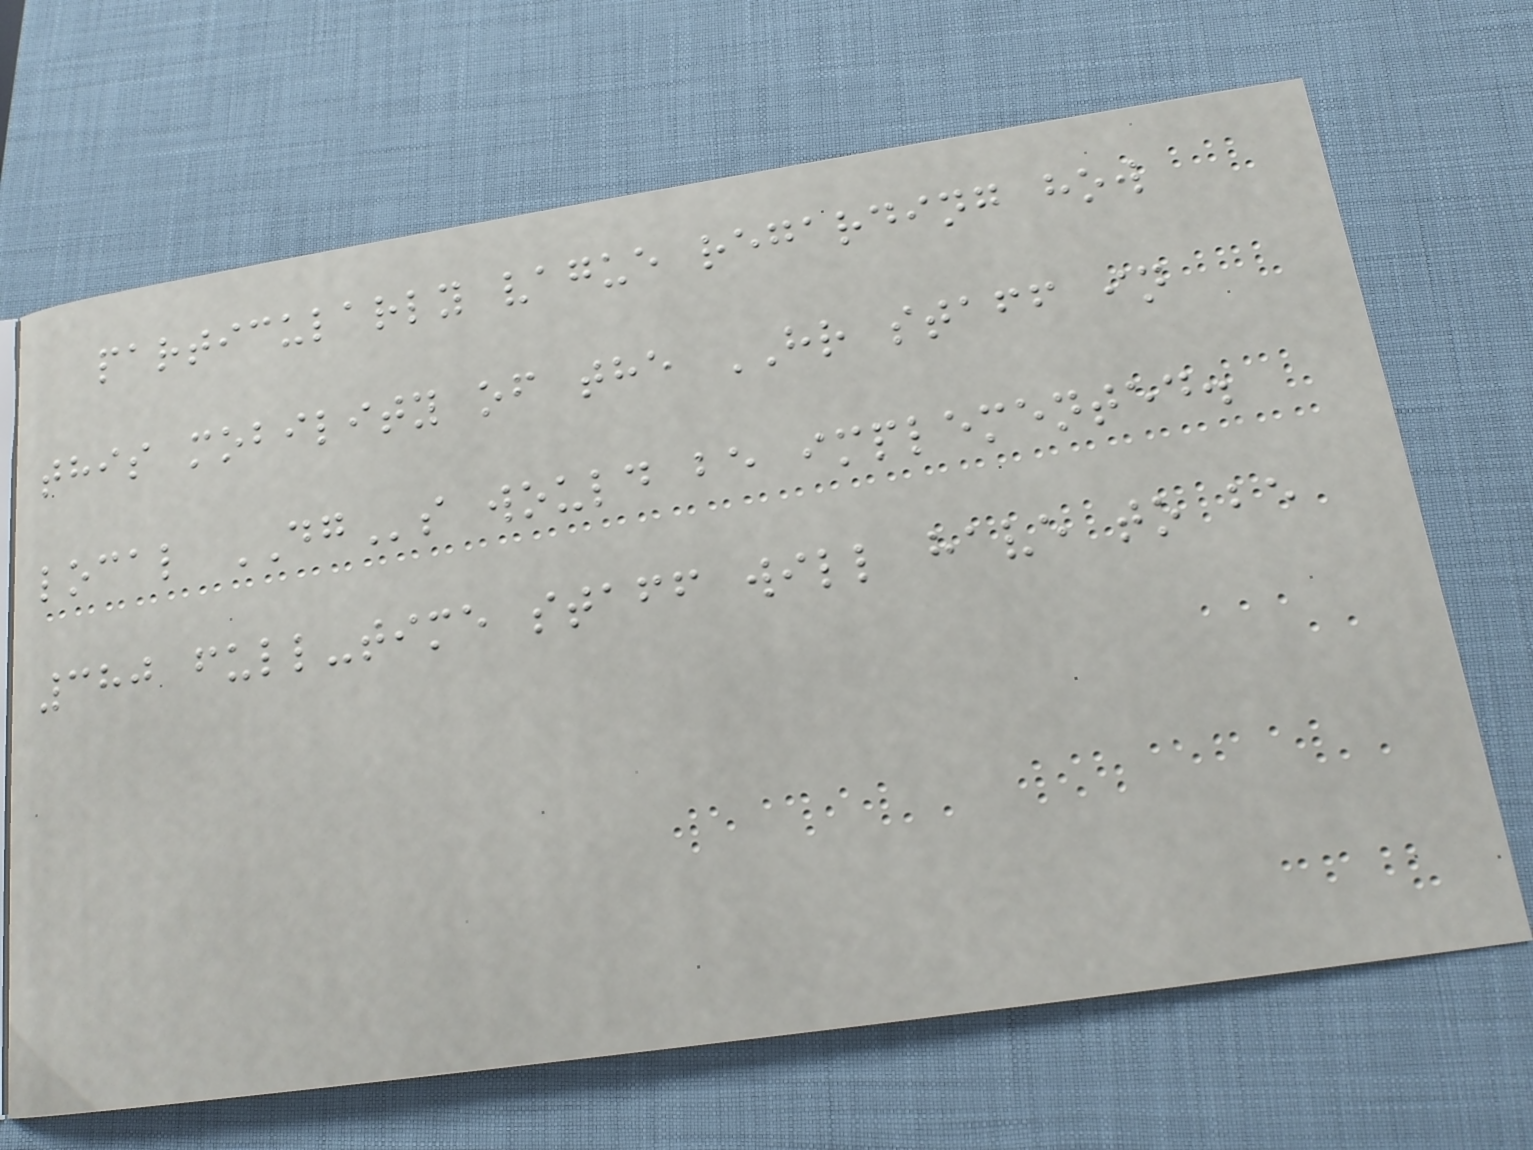particularly vague regarding how
this mobility of the HR staff in
local DGs would be implemented.
380 full-time staff will have to be
